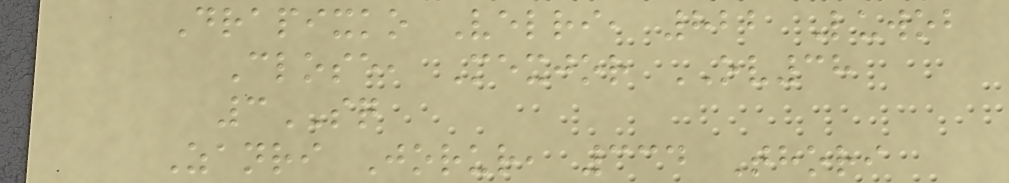Drapixko Velri, 822 Luwob
Close, Mexjor OV38
3SQ
Zanri Jorur, 334 Thori
